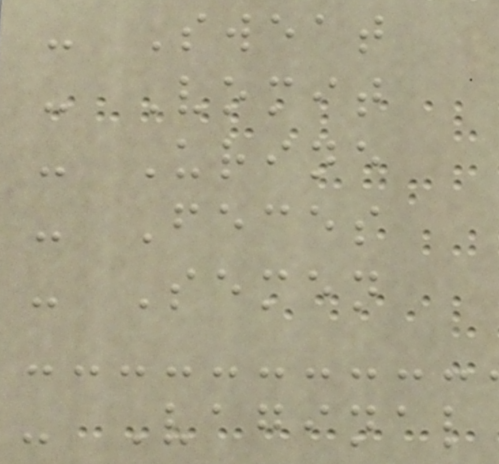- Sweat
- Vomit
- Urine
- Feces
- Semen
- Vaginal
